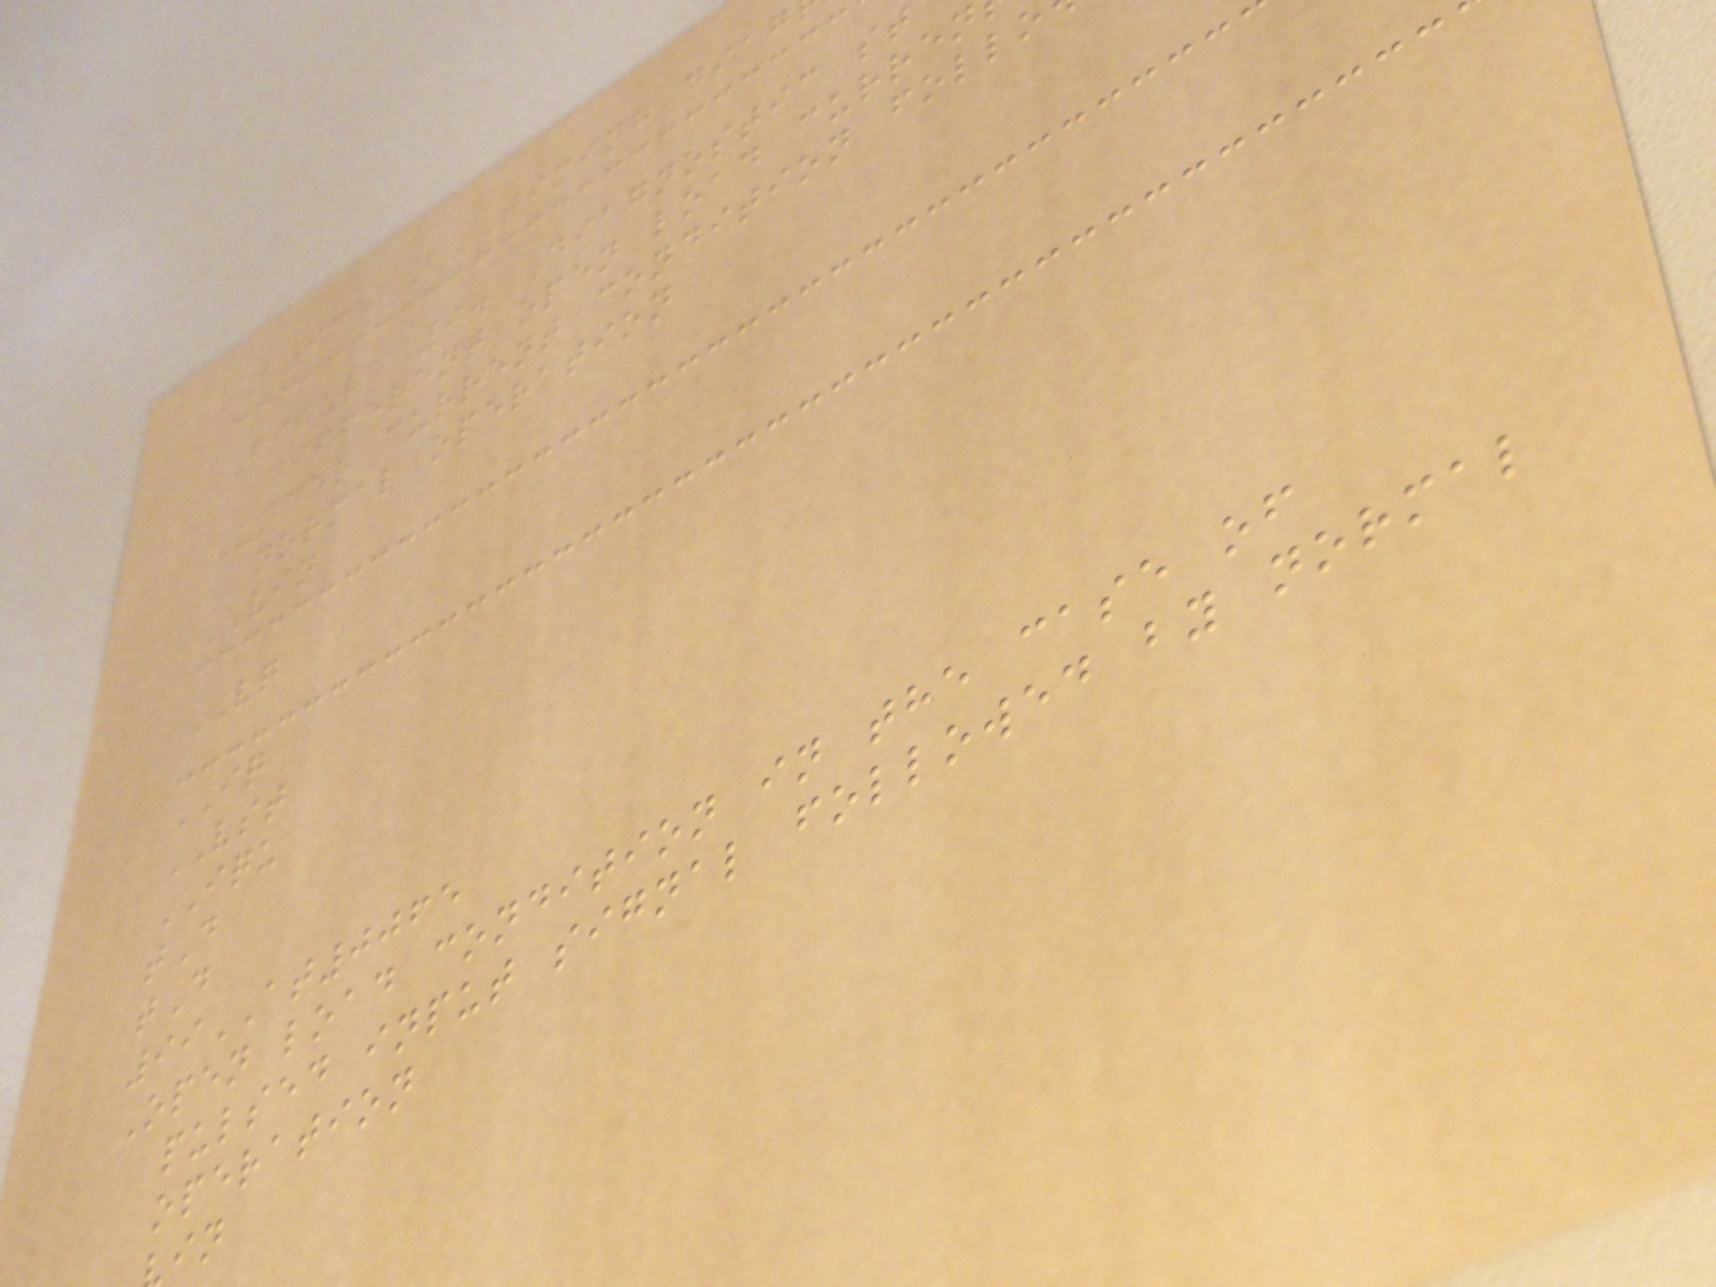L9352B Timing diag
Figure 9. Diagnostic st
different open load curren
Under current condition follo
normal operation
VIN
VQ
IQ
VST
IQU
tD
tD
99AT0065
Open load condition in the case of
pulsed input signal followed by normal
operation
